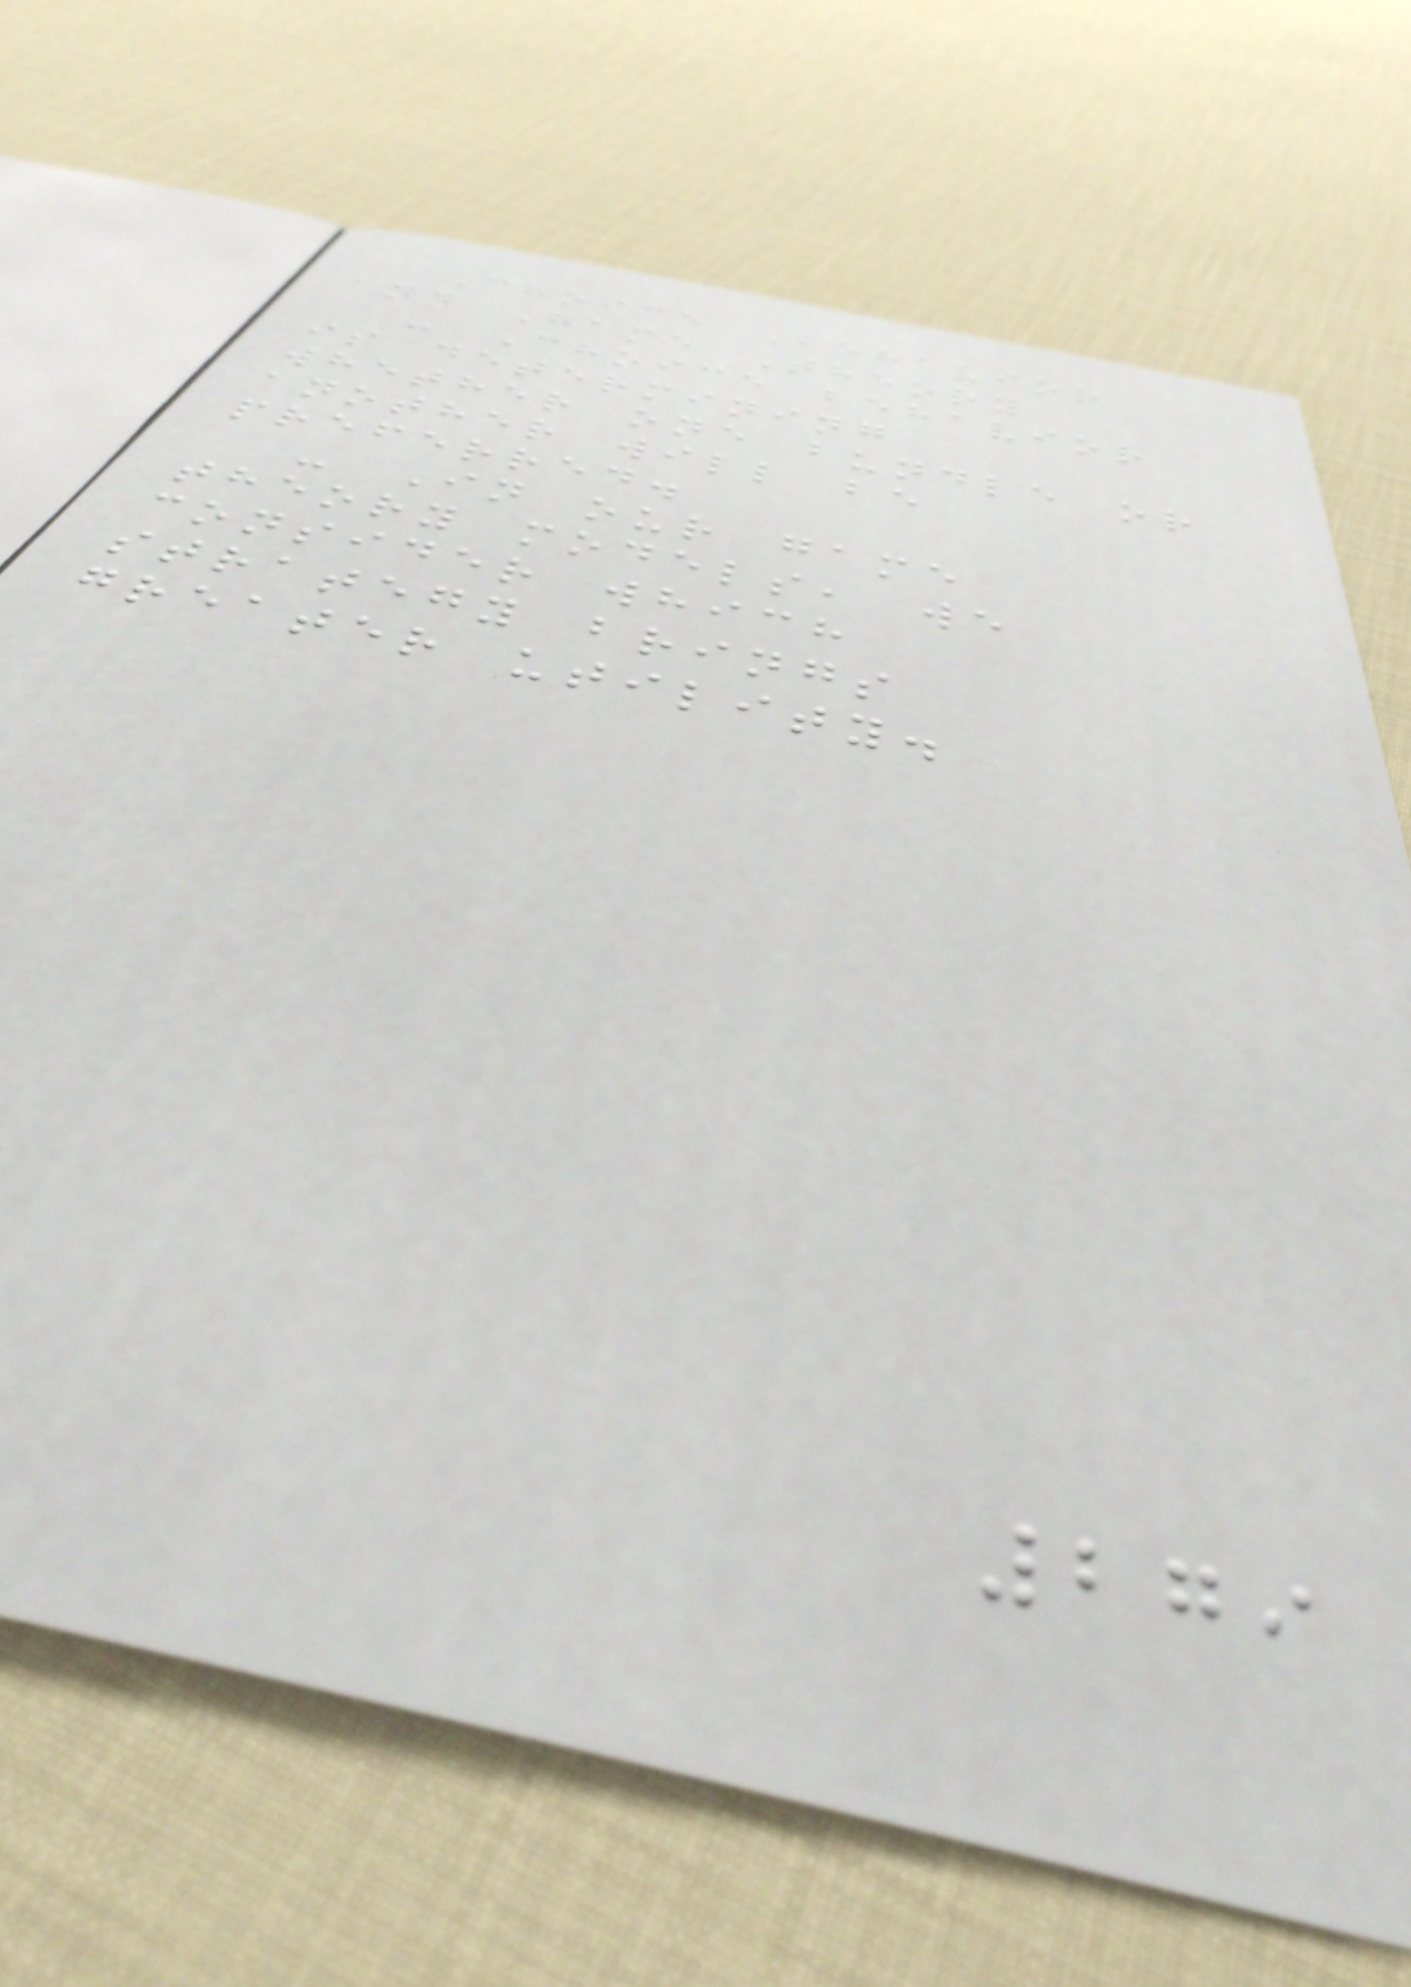Choice Behavior
and Game Theory
- Choice behavior
is determining
whether one bundle or
another will be
preferred.
- In our game
theory models, we
consider which
strategy brings
greater utility.
279
